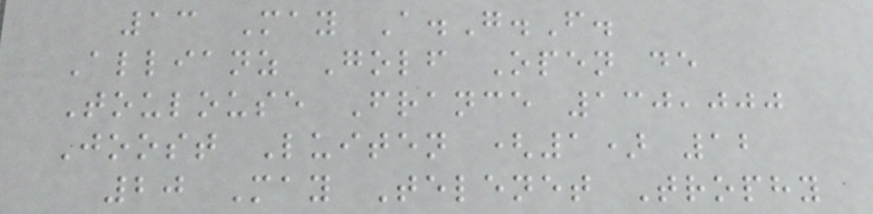13 May A.G.F.
Allianz Golf Open de
Toulouse France 130,000
Joost Luiten (1) 12
20 May Telenet Trophy
